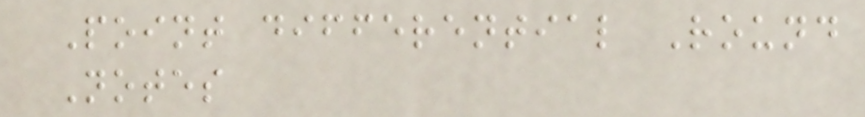Point differential Round
Notes
